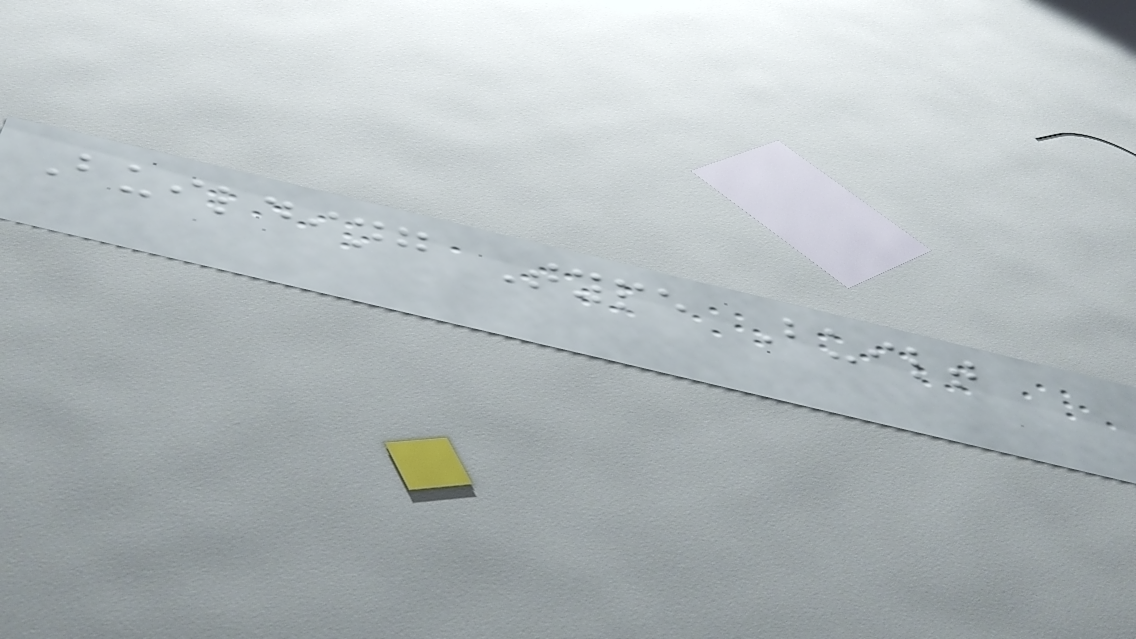Building Type Built
